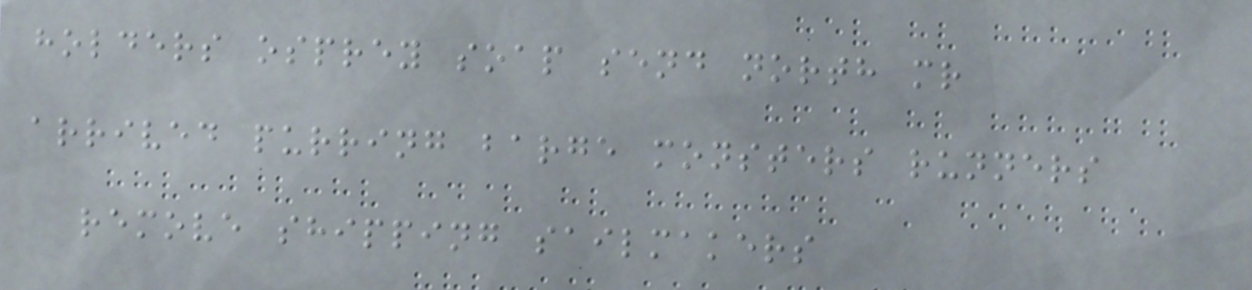holders osprey soap send north mr
arrived purring barge monsters runners
remove shipping sailmakers
